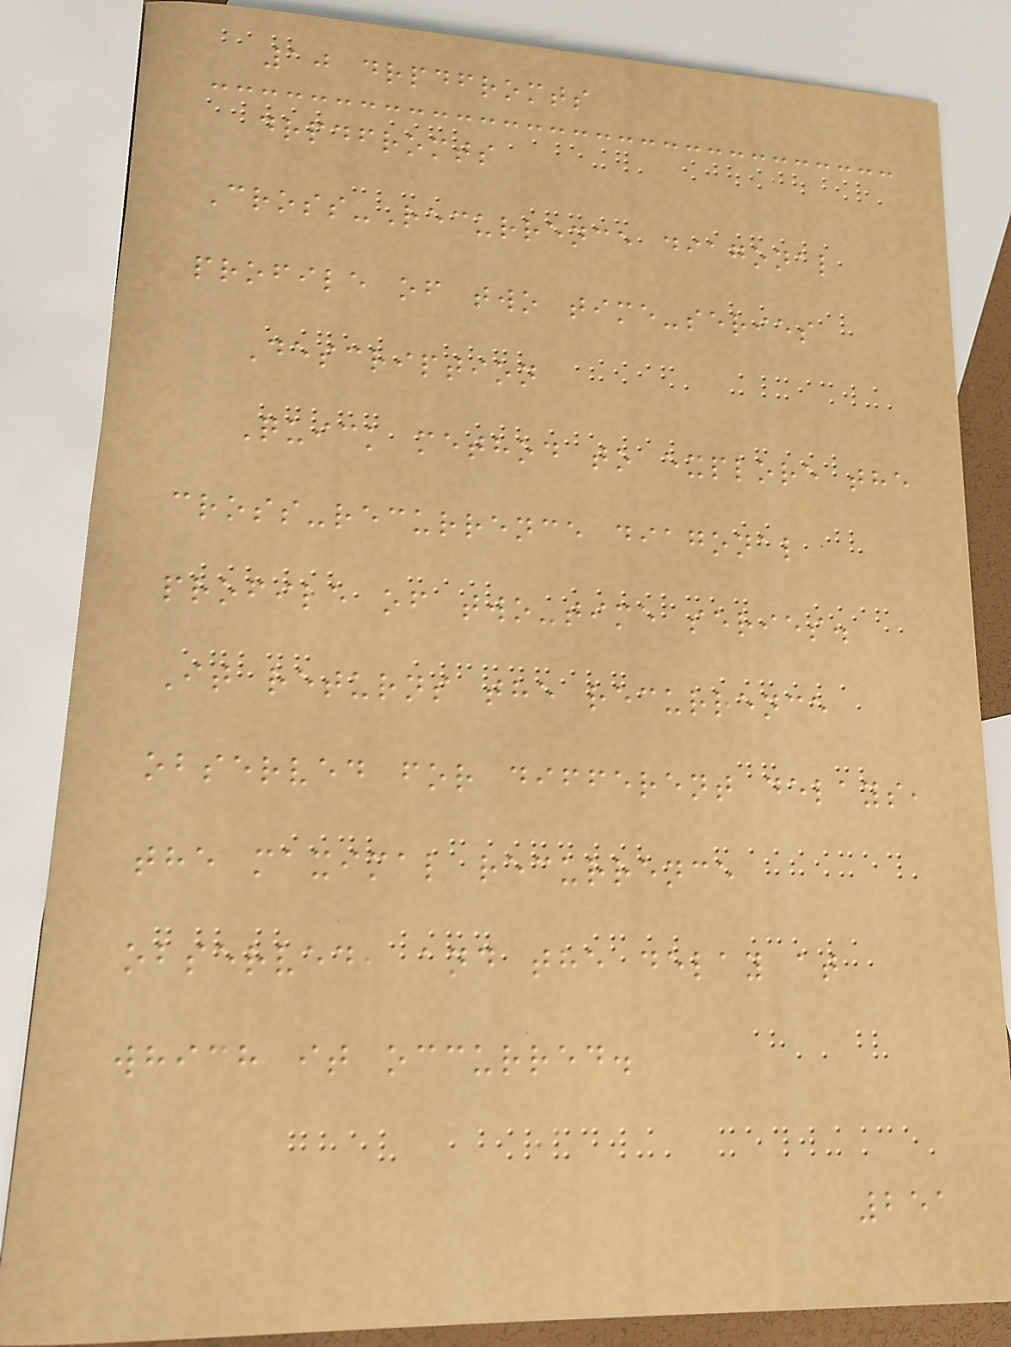10 drpdfromts
drpdfromts
Cross-Recurrence diagonal
profile of two time-series
Description
Quick method to explore the
cross-recurrence diagonal
profile of two-time series.
It returns the recurrence
observed for different delays,
the maximal recurrence
observed, and the delay at
which it occurred.
251
